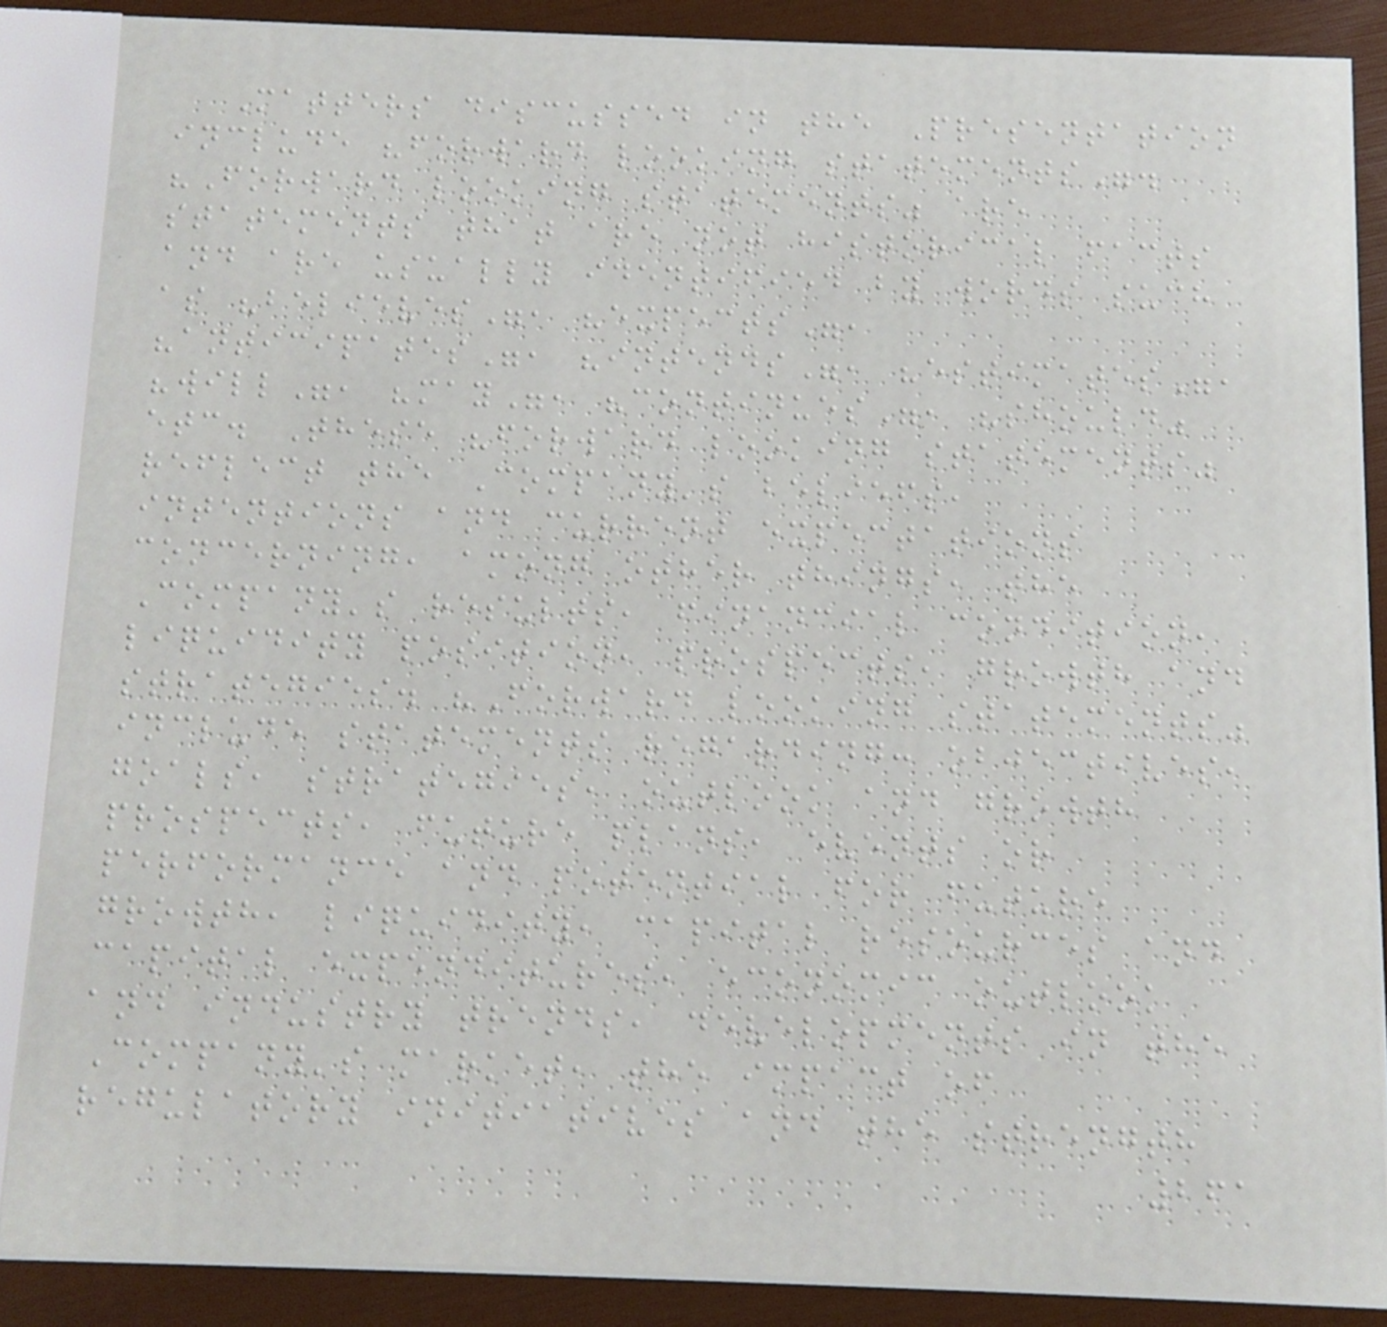Matters discussed in the Presentation
include "forward looking statements".
"Forward looking statements" are
statements that are not historical facts
and are usually identified by words such
as "believes", "expects",
"anticipates", "intends", "estimates",
"will", "may", "continues", "should"
etc. These "forward looking statements"
reflect the Company's beliefs,
intentions and current expectations
concerning, among other things, the
Company's results, financial condition,
liquidity position, prospects, growth and
strategies. "Forward looking statements"
include statements regarding: objectives,
goals, strategies, outlook and growth
prospects, future plans, events or
performance and potential for future
growth, liquidity, capital resources and
capital expenditures, economic outlook
and industry trends, developments in the
Company's market, the impact of
regulatory initiatives and the strength
261
